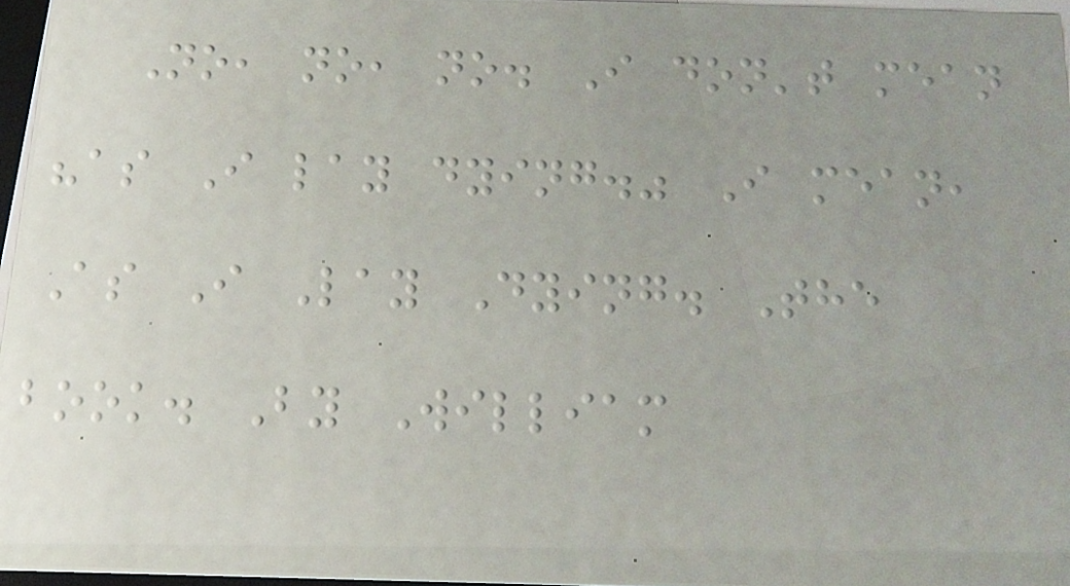No, no, no. I don't mean
"as I lay dying." I mean,
As I Lay Dying. The
book. By William
